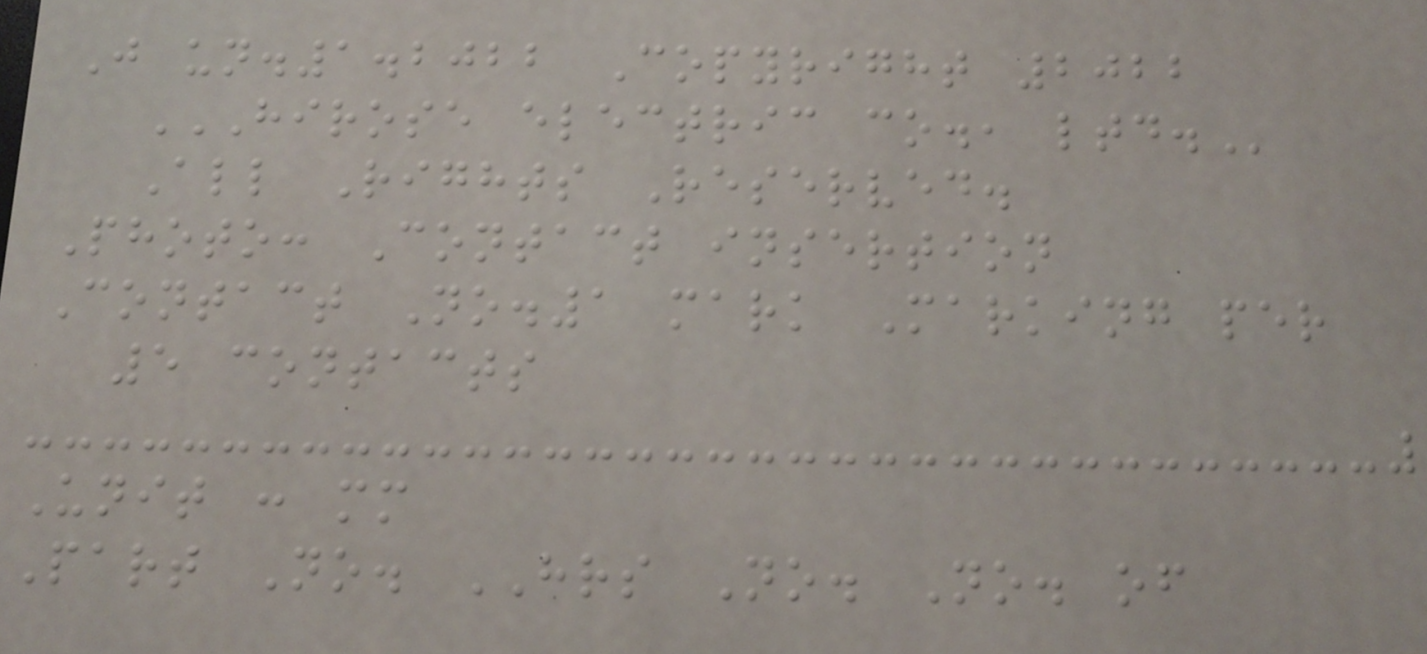J un.1.2022 Copyright 2022
HIROSE ELECTRIC CO., LTD.
All Rights Reserved.
Photo: Contact insertion
Contact No.1 mark Marking per
5 contacts
Unit : mm
Part No. HRS No. No. of
